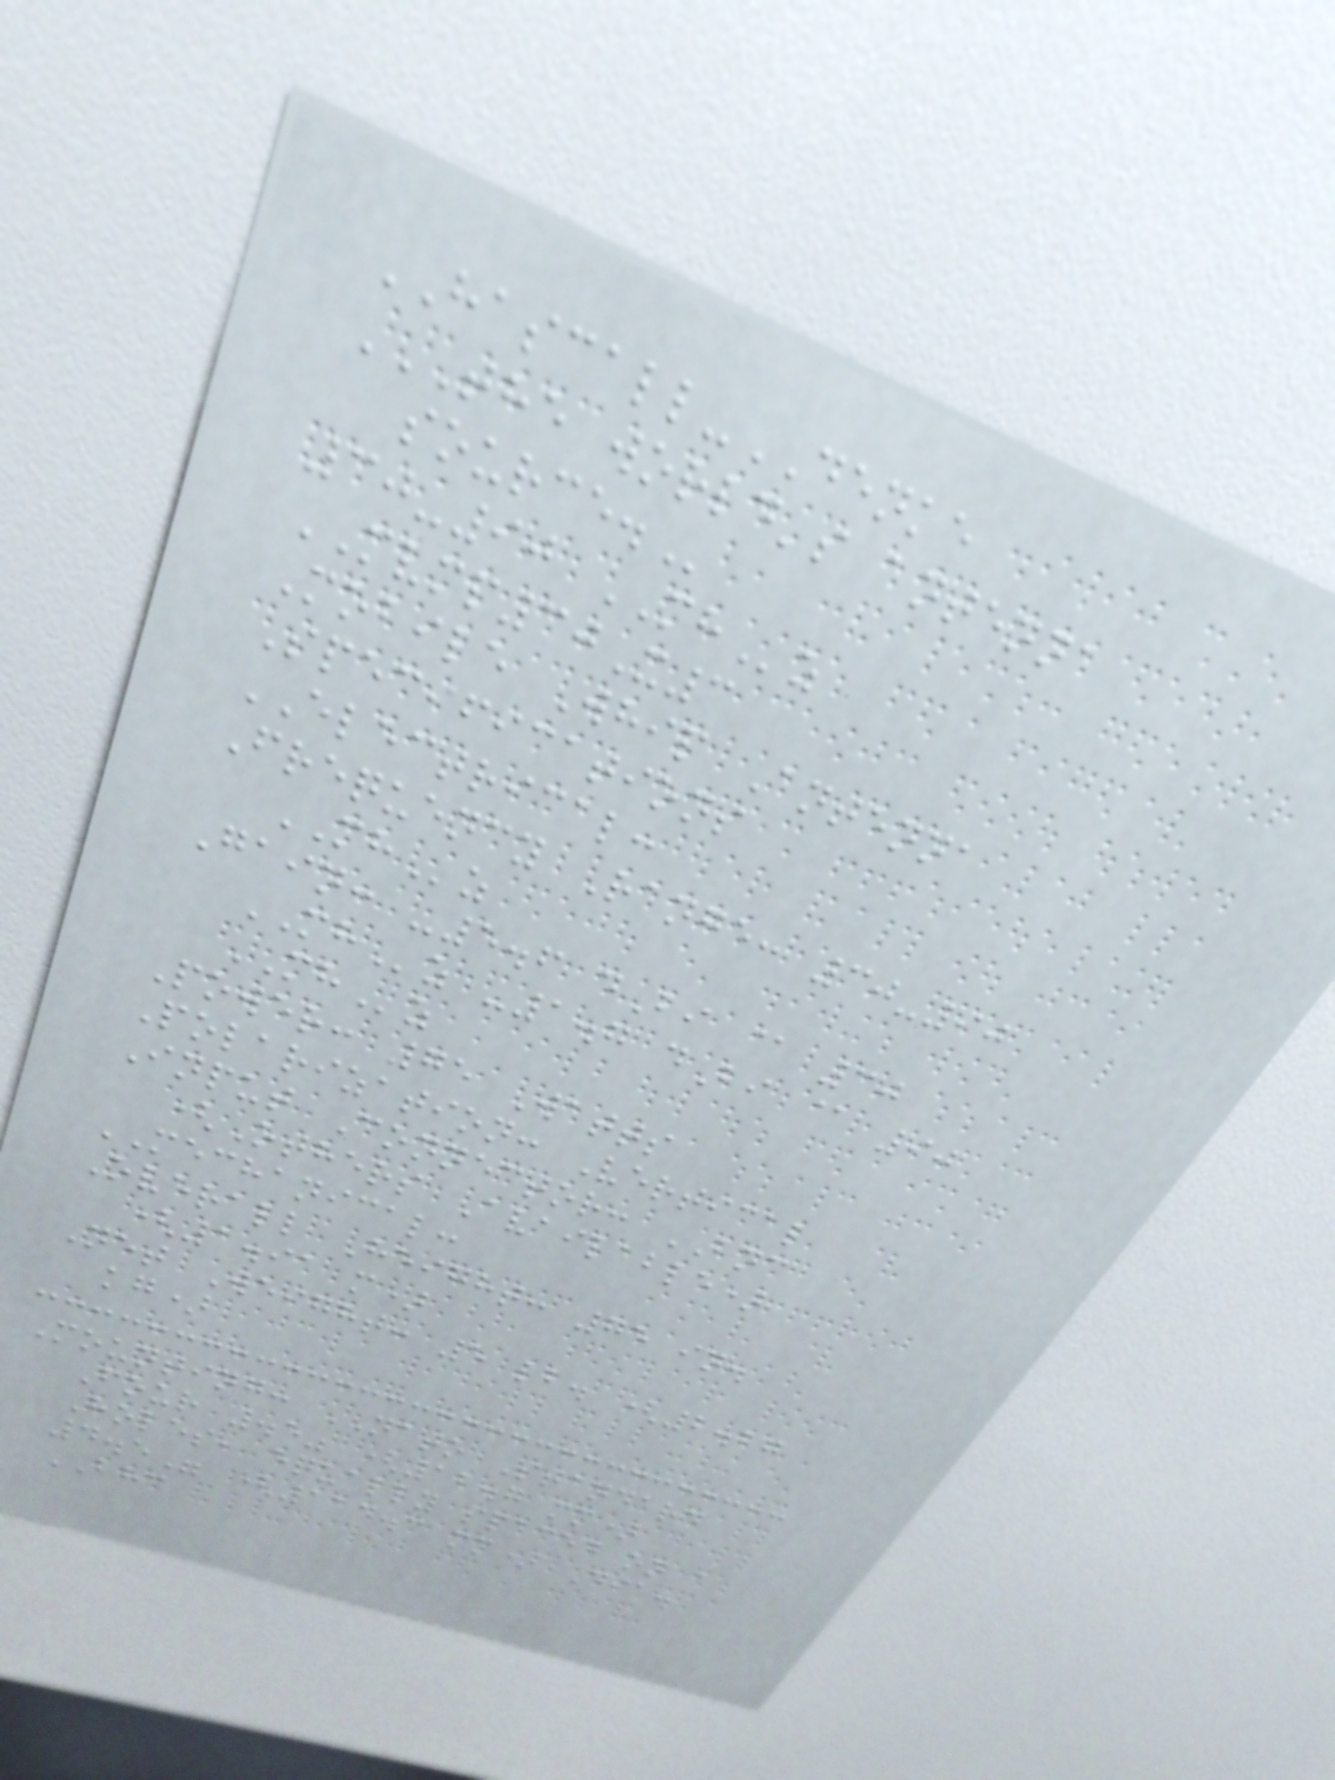HASCALL-DENKE
THE WORLD'S ANTENNA
SOURCE.
30-90 MHz
MVMP30X3
Mobile Whip Antenna
Specifications
ELECTRICAL:
Frequency Range: 30-90
MHz
Gain: -5.6 dBi @ 30
MHz -1.7 dBi @ 90
MHz
Power: 75 Watts
Polarization: Vertical
Input Connector: BNC
(Others Available)
MECHANICAL:
Overall Height: 75 in.
(1.91 m)
Net Weight: 5 lb. (2.27
kg)
Mounting: NATO Standard
Four .5" (12.7 mm)
Holes, equally spaced on a
4.5" (114.3 mm) Dia.
BHC
